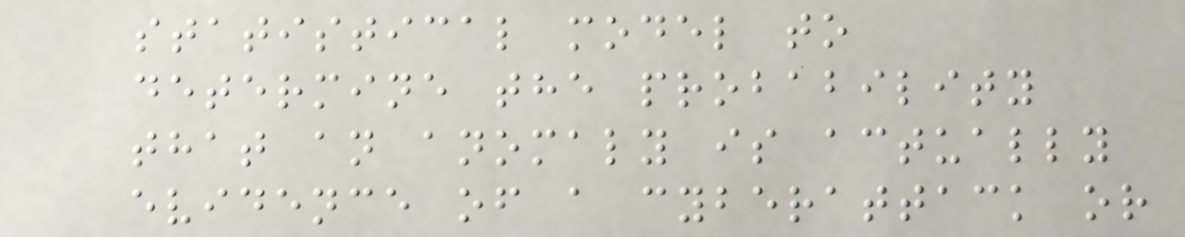statistical model to
determine the probability
that an anomaly is actually
evidence of a cyberattack or
